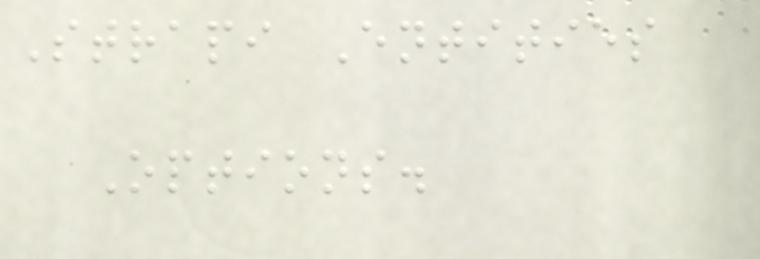Strapi Entities
Options.
